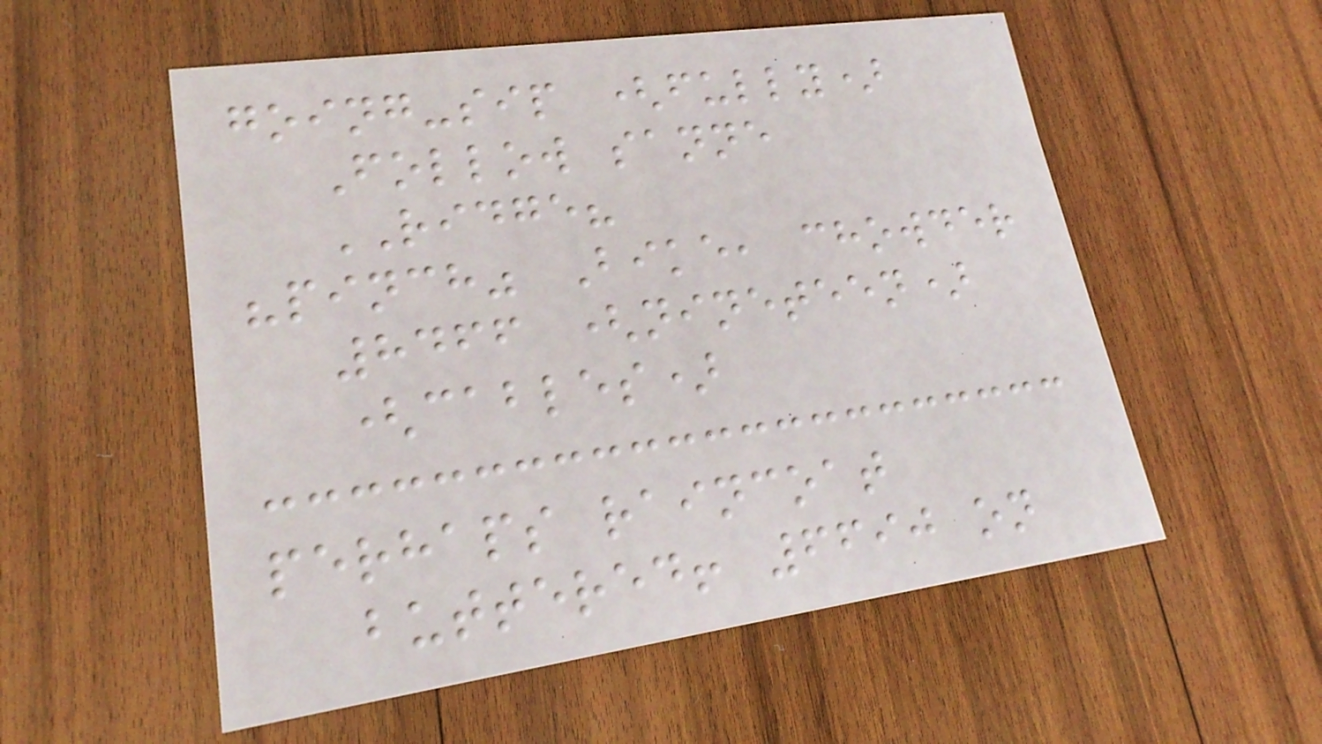going-sip (fully)
Follow sanne
RIDGE?
"pinch" Bike, chowder
8466 (nineteen)
(cables)
perhaps raincoat
buttered! 6690 on
